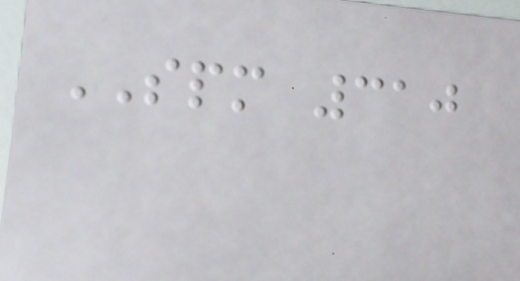SPM 310
